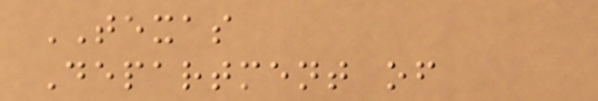TEXAS
Department of
